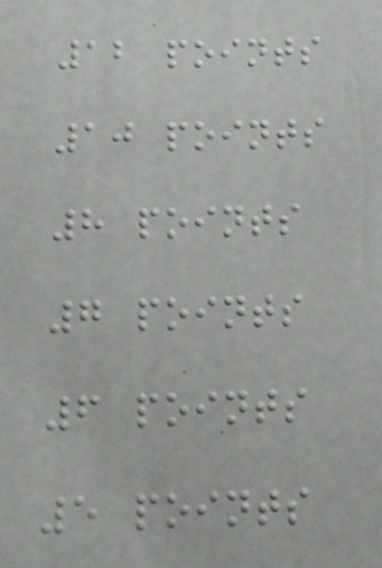12 points
10 points
8 points
7 points
6 points
5 points
